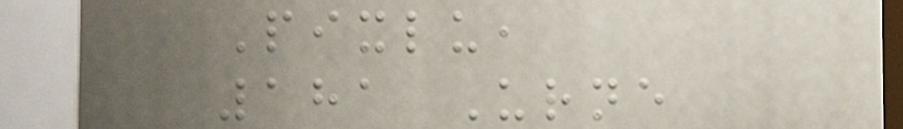Pixlu,
181 Urne
